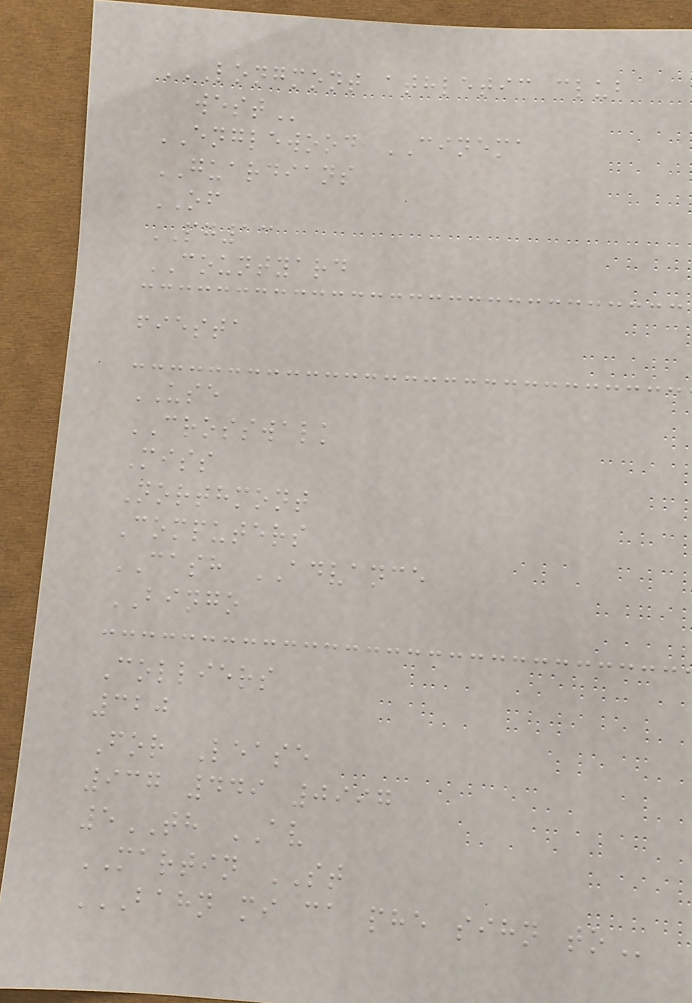LONGMONT ATHLETIC CLUB
WEST
ENGLEWOOD CINEMA
GUARDIANS
OF
PG13
COUNTYARD
fiesta
USE
CROSSWALK
Miss
Northmont
Computers
CASH ADVANCE
BINGO
Colliers
320
For Lease
937 449 0997
5TH AV
MARTIN ST
BAHN MI CA PHE SIHN TO
